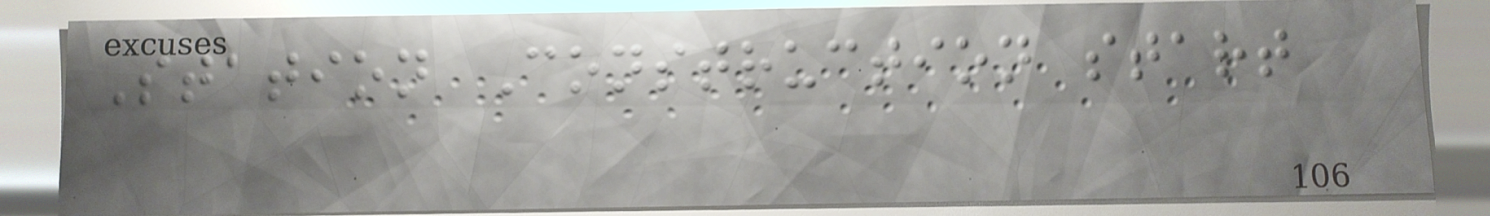Station Construction start
